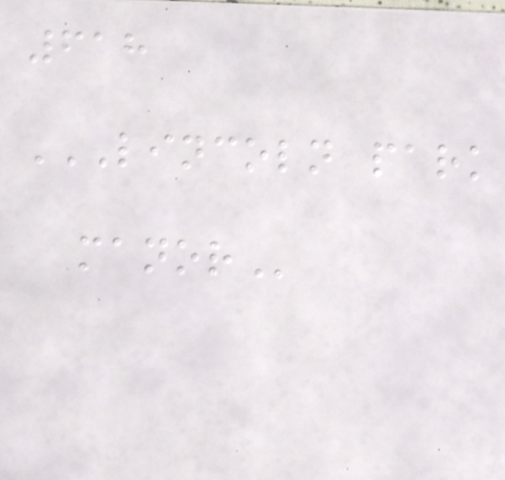618
LINCOLN PARK
MANOR
